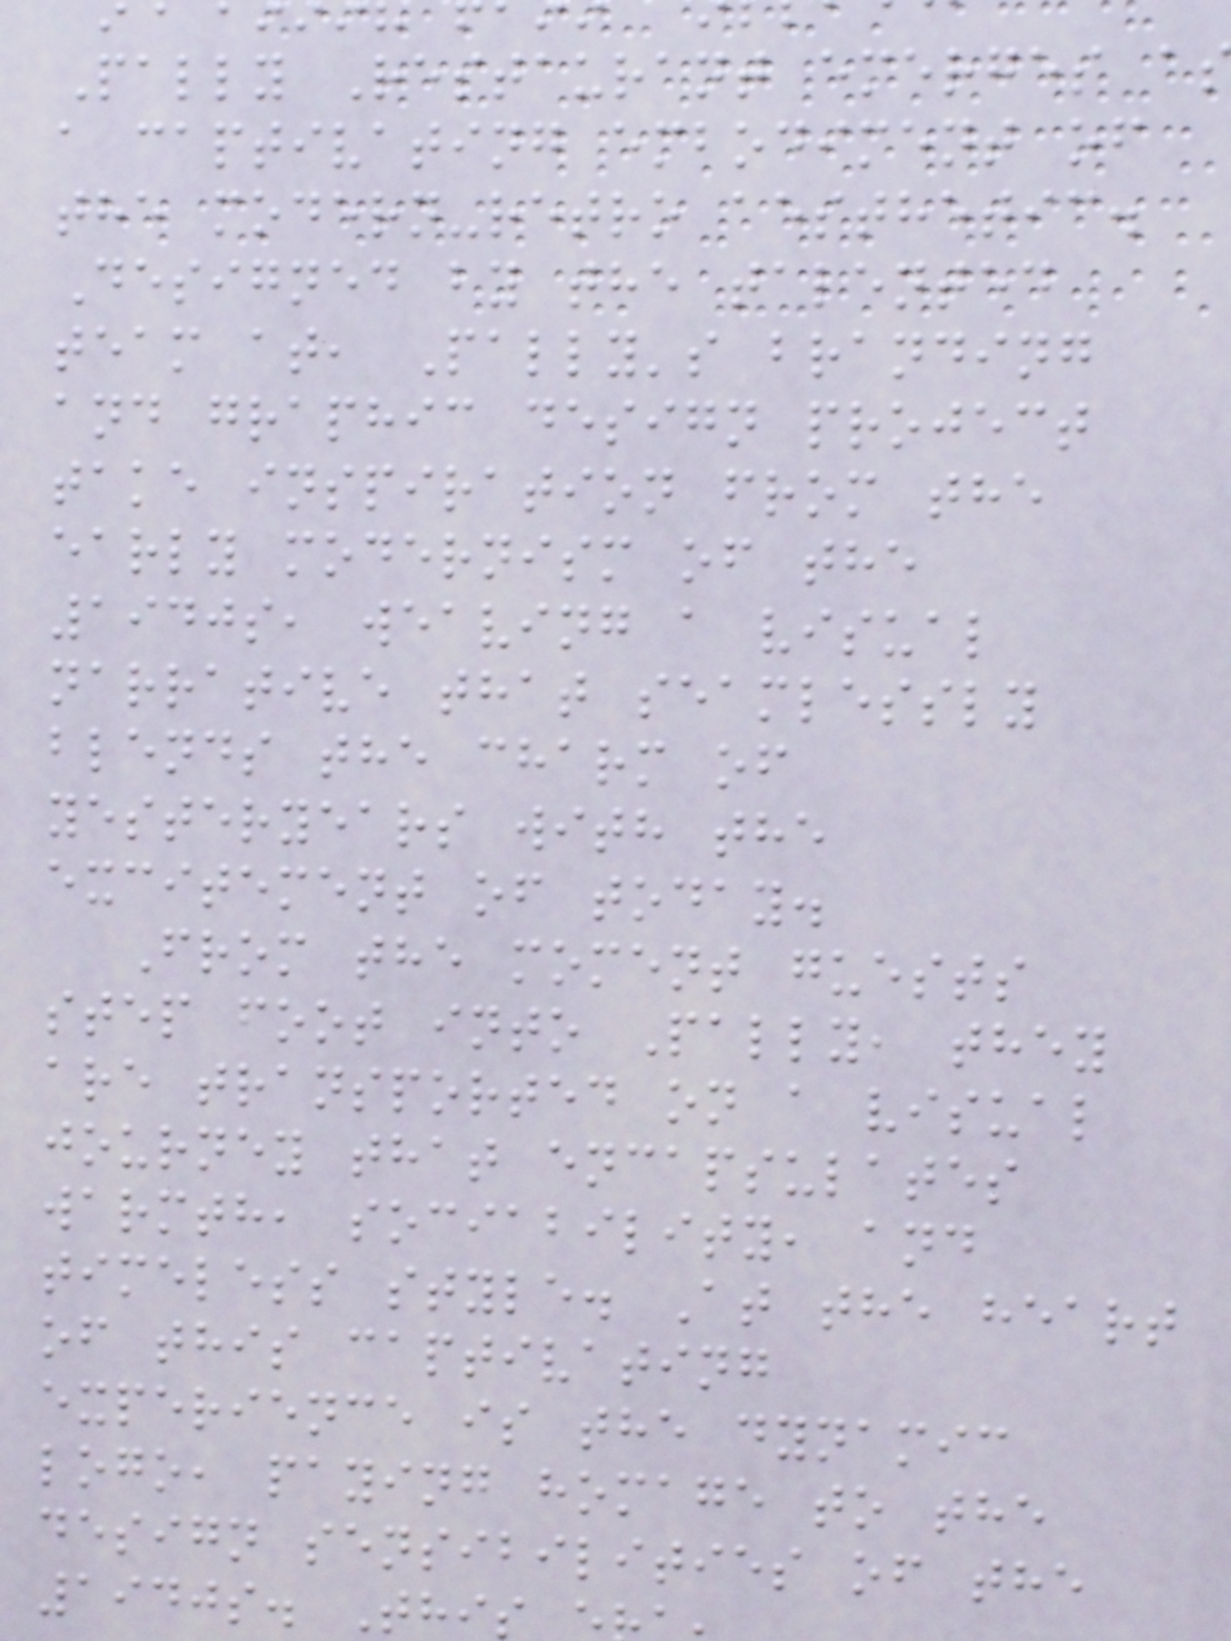Pally Restaurant emerges a
a captivating embodiment of
the modern-retro aesthetic.
Designed by the talented
team at, Pally's branding
and graphic design project
take inspiration from the
early modernism of the
1940s, weaving a visual
narrative that seamlessly
blends the charm of
yesteryears with the
excitement of today.
From the moment guests
step foot into Pally, they
are transported on a visual
journey that encapsulates
warmth, sociability, and
timeless style. At the heart
of this captivating
experience is the dynamic
logo, paying homage to the
design sensibilities of the
1940s. Thi
